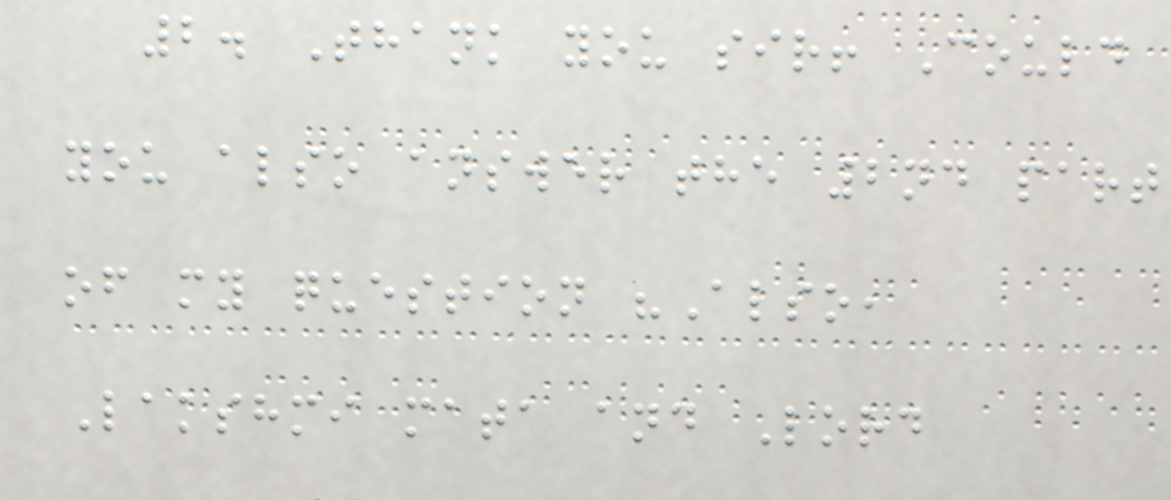2. Thank you sir! Could
you also answer the 2nd part
of my question "Also,
Lakshmi mata and Lord
